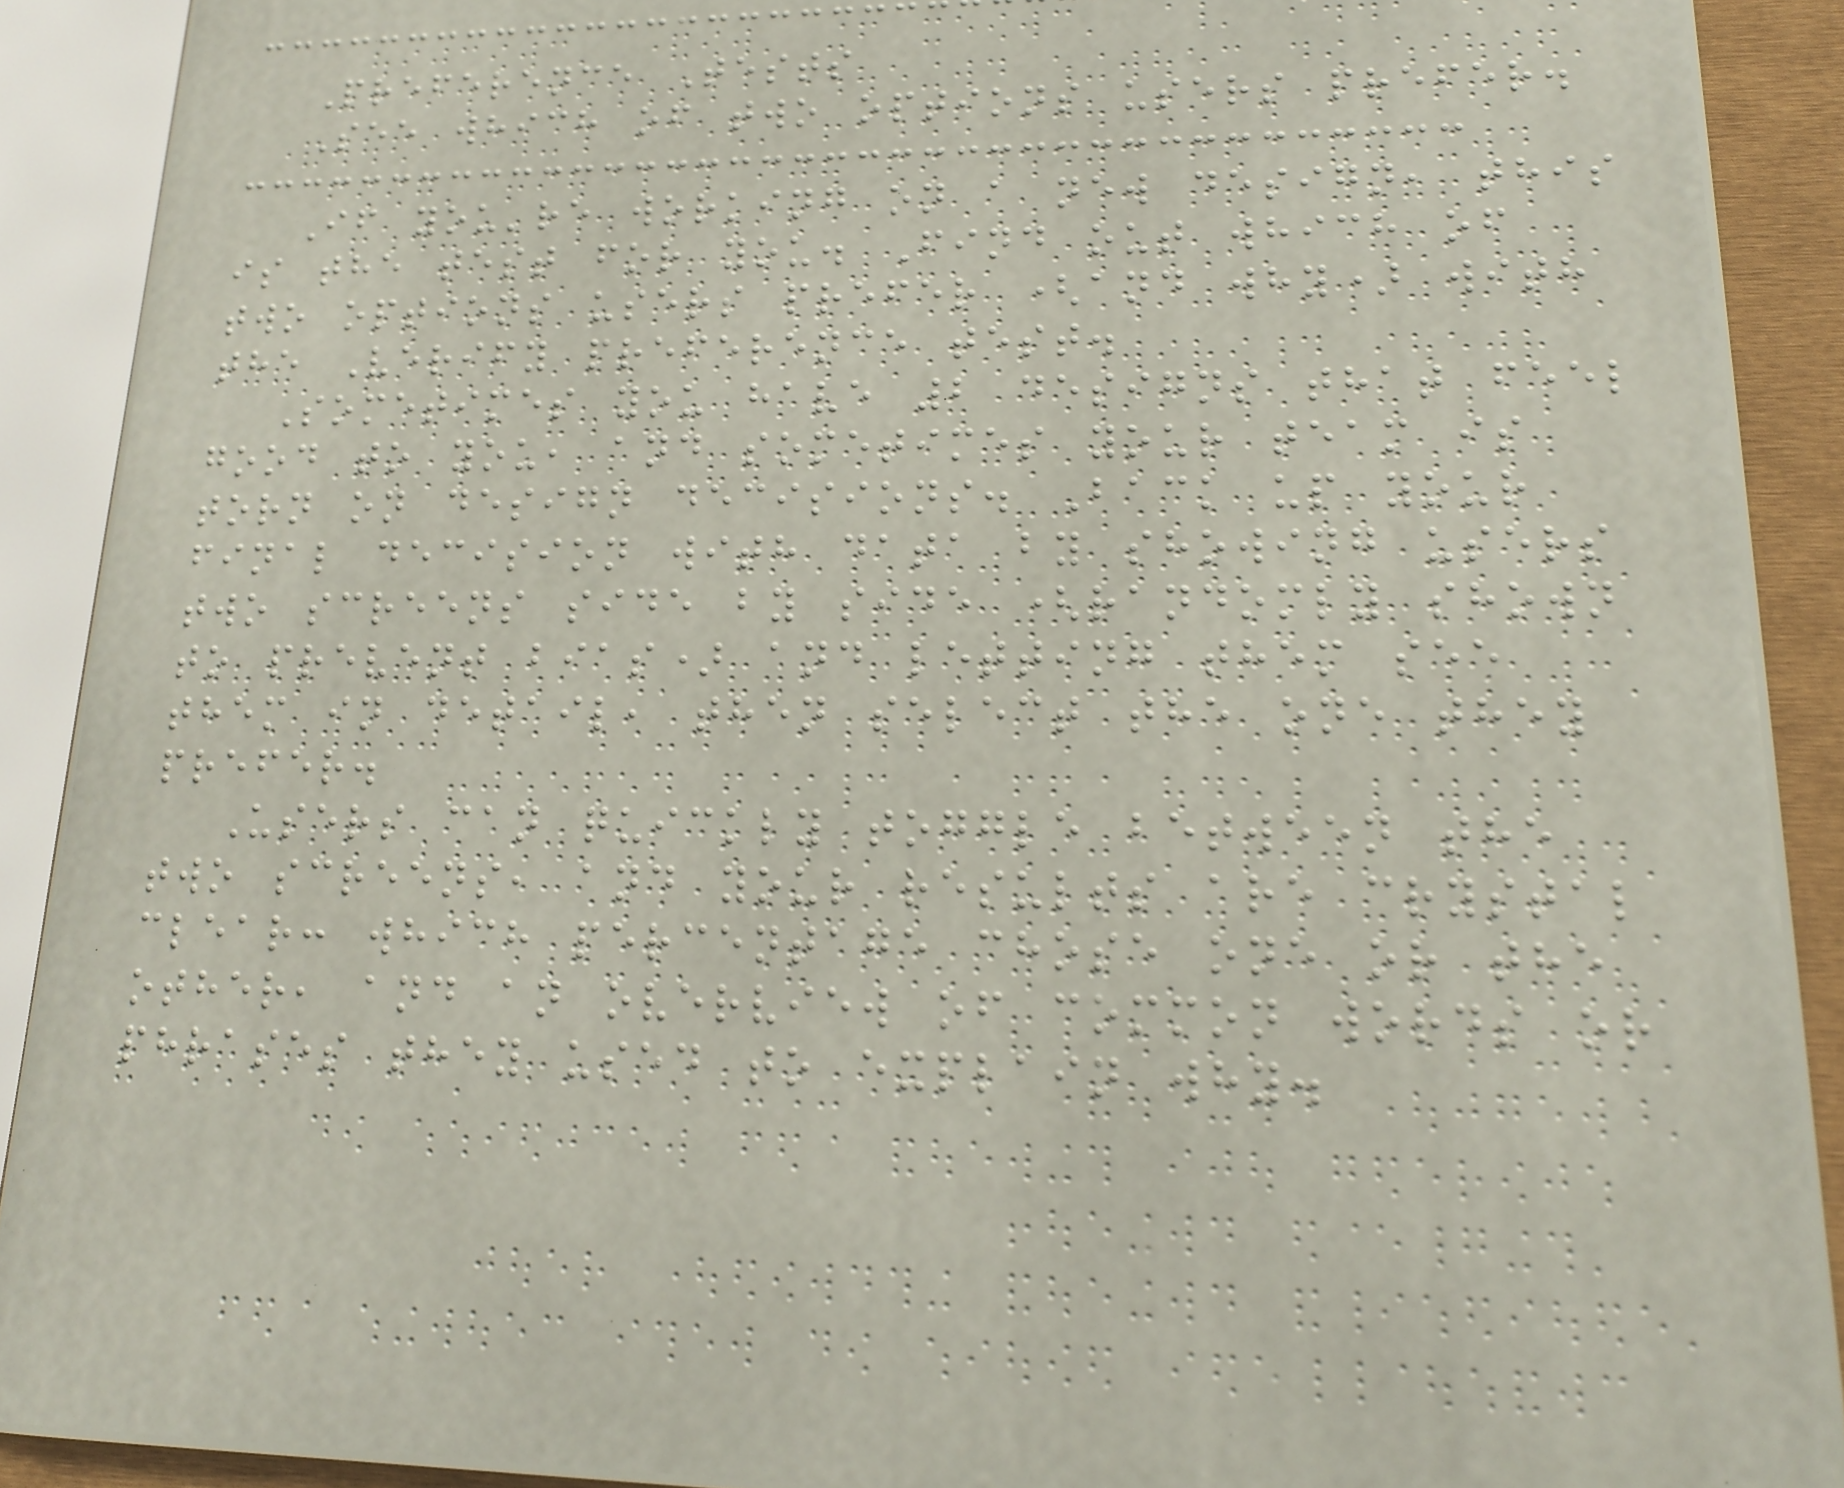Preference Tests
See which of two options users prefer.
If you're working on a new design, this
is the test for you. Find out which of
two options users prefer (and why) with
the Verify preference test.
Sometimes you have 2 designs that feel
good to you, and sometimes your team is
torn on design decisions. Back up your
final decision with data by showing users
two screens side by side (randomly shown
to prevent bias) and letting them see
them in detail, then select the one they
prefer.
Users can quickly toggle between the
two screens, and your results are crystal
clear: which percentage chose one or the
other, and an overview of common words or
phrases they used to explain why.
